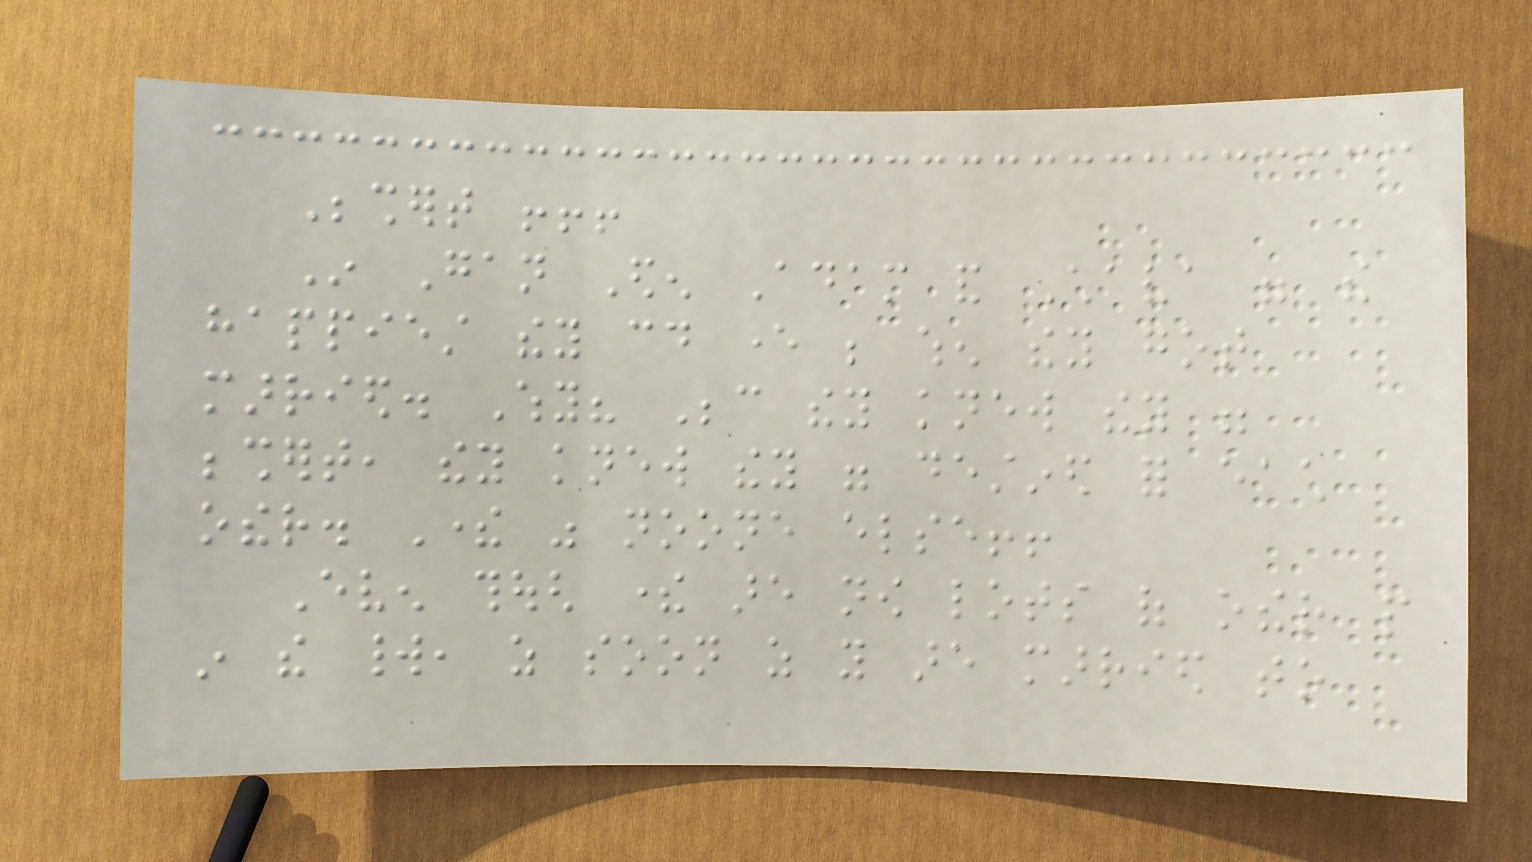Beshert !!!
In Gan Eden Adam and Chava were the
happiest they could ever be when they got
married. Why? Because they knew they were
beshert, they knew they were destined for each
other. There was noone else!!
Even though there are now lots of other people
in the world, as soon as you are married to
